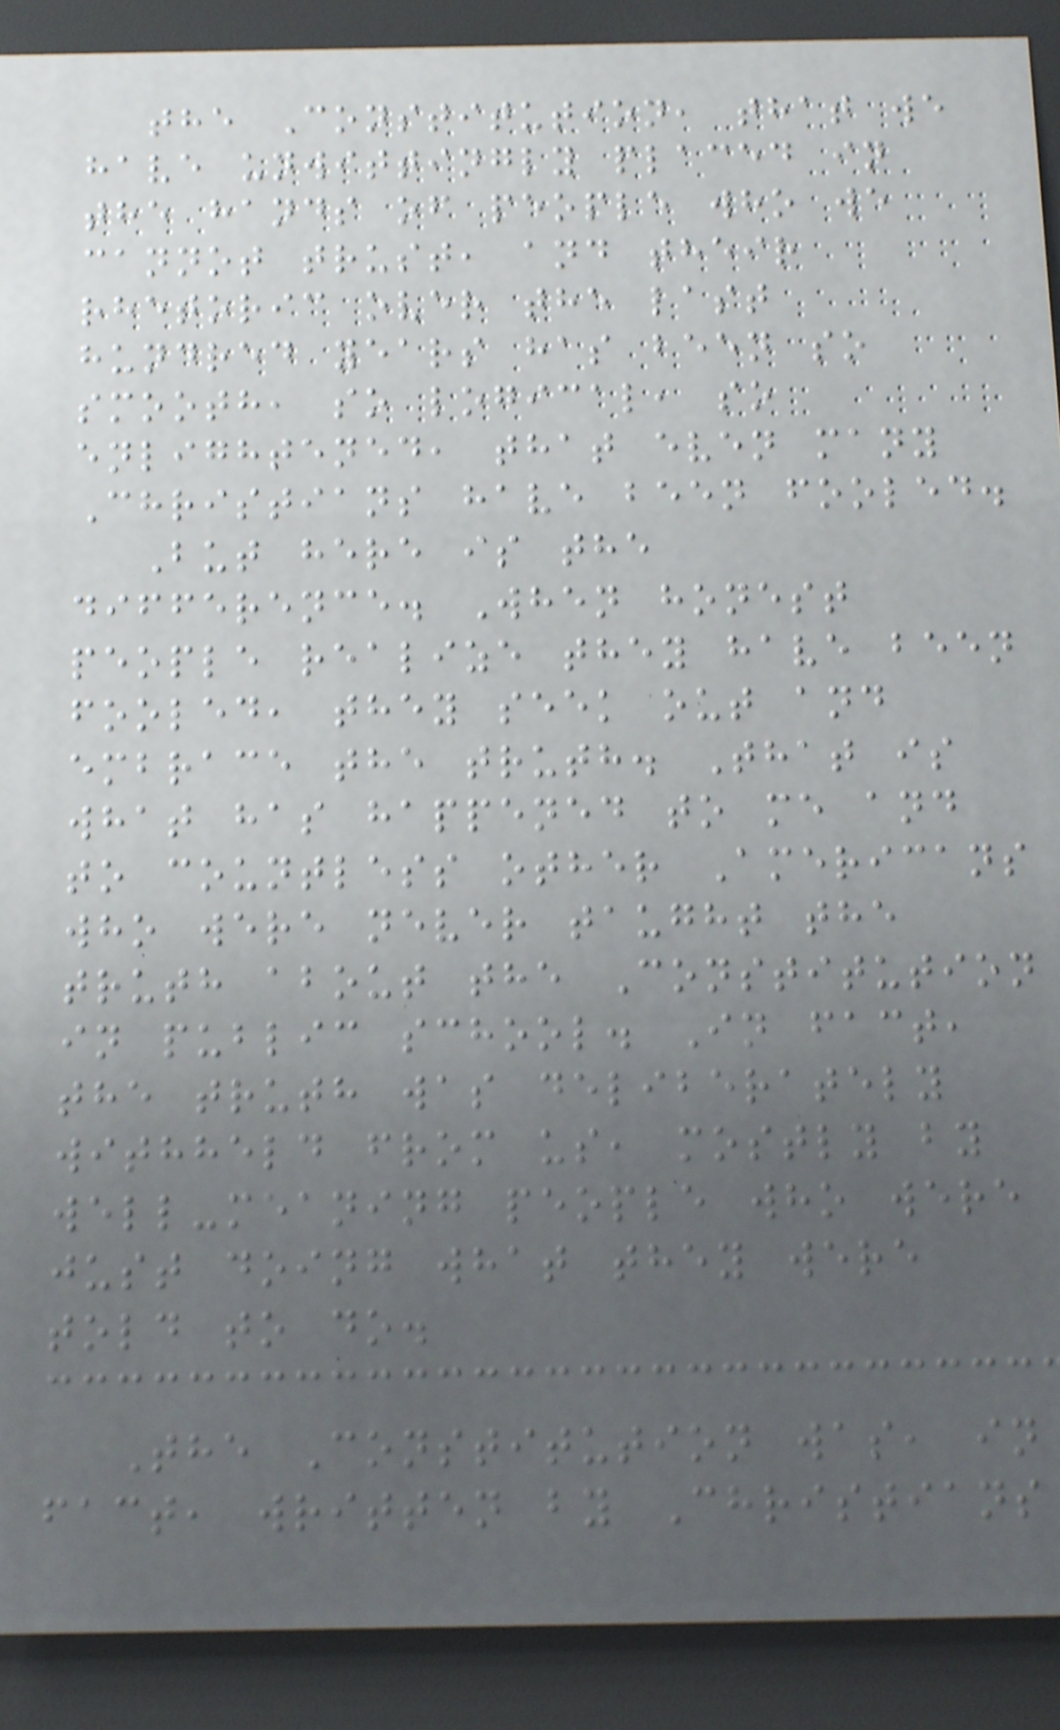the Constitution, that we
have unwittingly placed in
the hands of people who we
cannot trust, and their
rhetoric over the last
hundred years has been so
smooth, so logical, so
enlightened, that even many
Christians have been fooled.
But here is the
difference. When honest
people realize they have been
fooled, they seek out and
embrace the truth. That is
what has happened to me and
to countless other Americans
who were never taught the
truth about the Constitution
in public school. In fact,
the truth was deliberately
withheld from us, mostly by
well-meaning people who were
just doing what they were
told to do.
The Constitution was, in
fact, written by Christians
